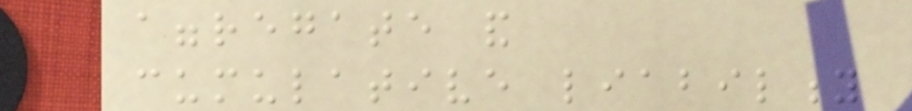aggregate and
cumulative liability
